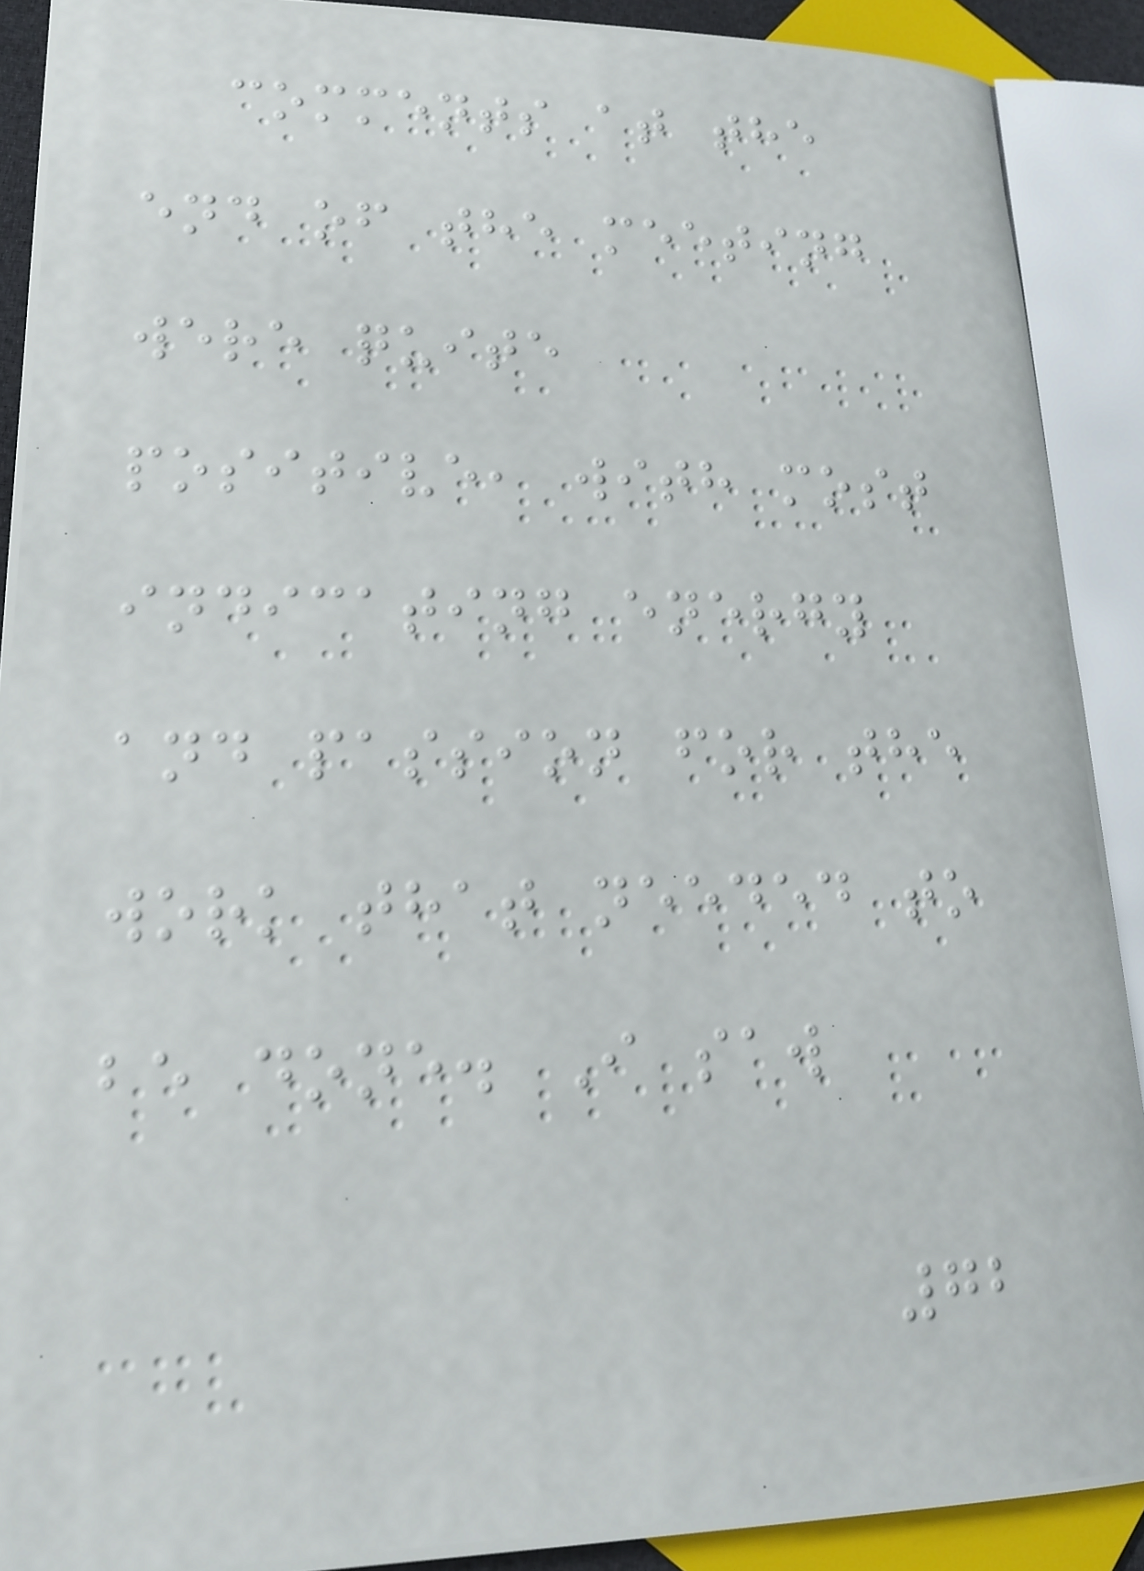comments at the
end of the meeting
were quite
positive, with most
indicating energy
and passion for the
work that needed to
be done. I saw
72
